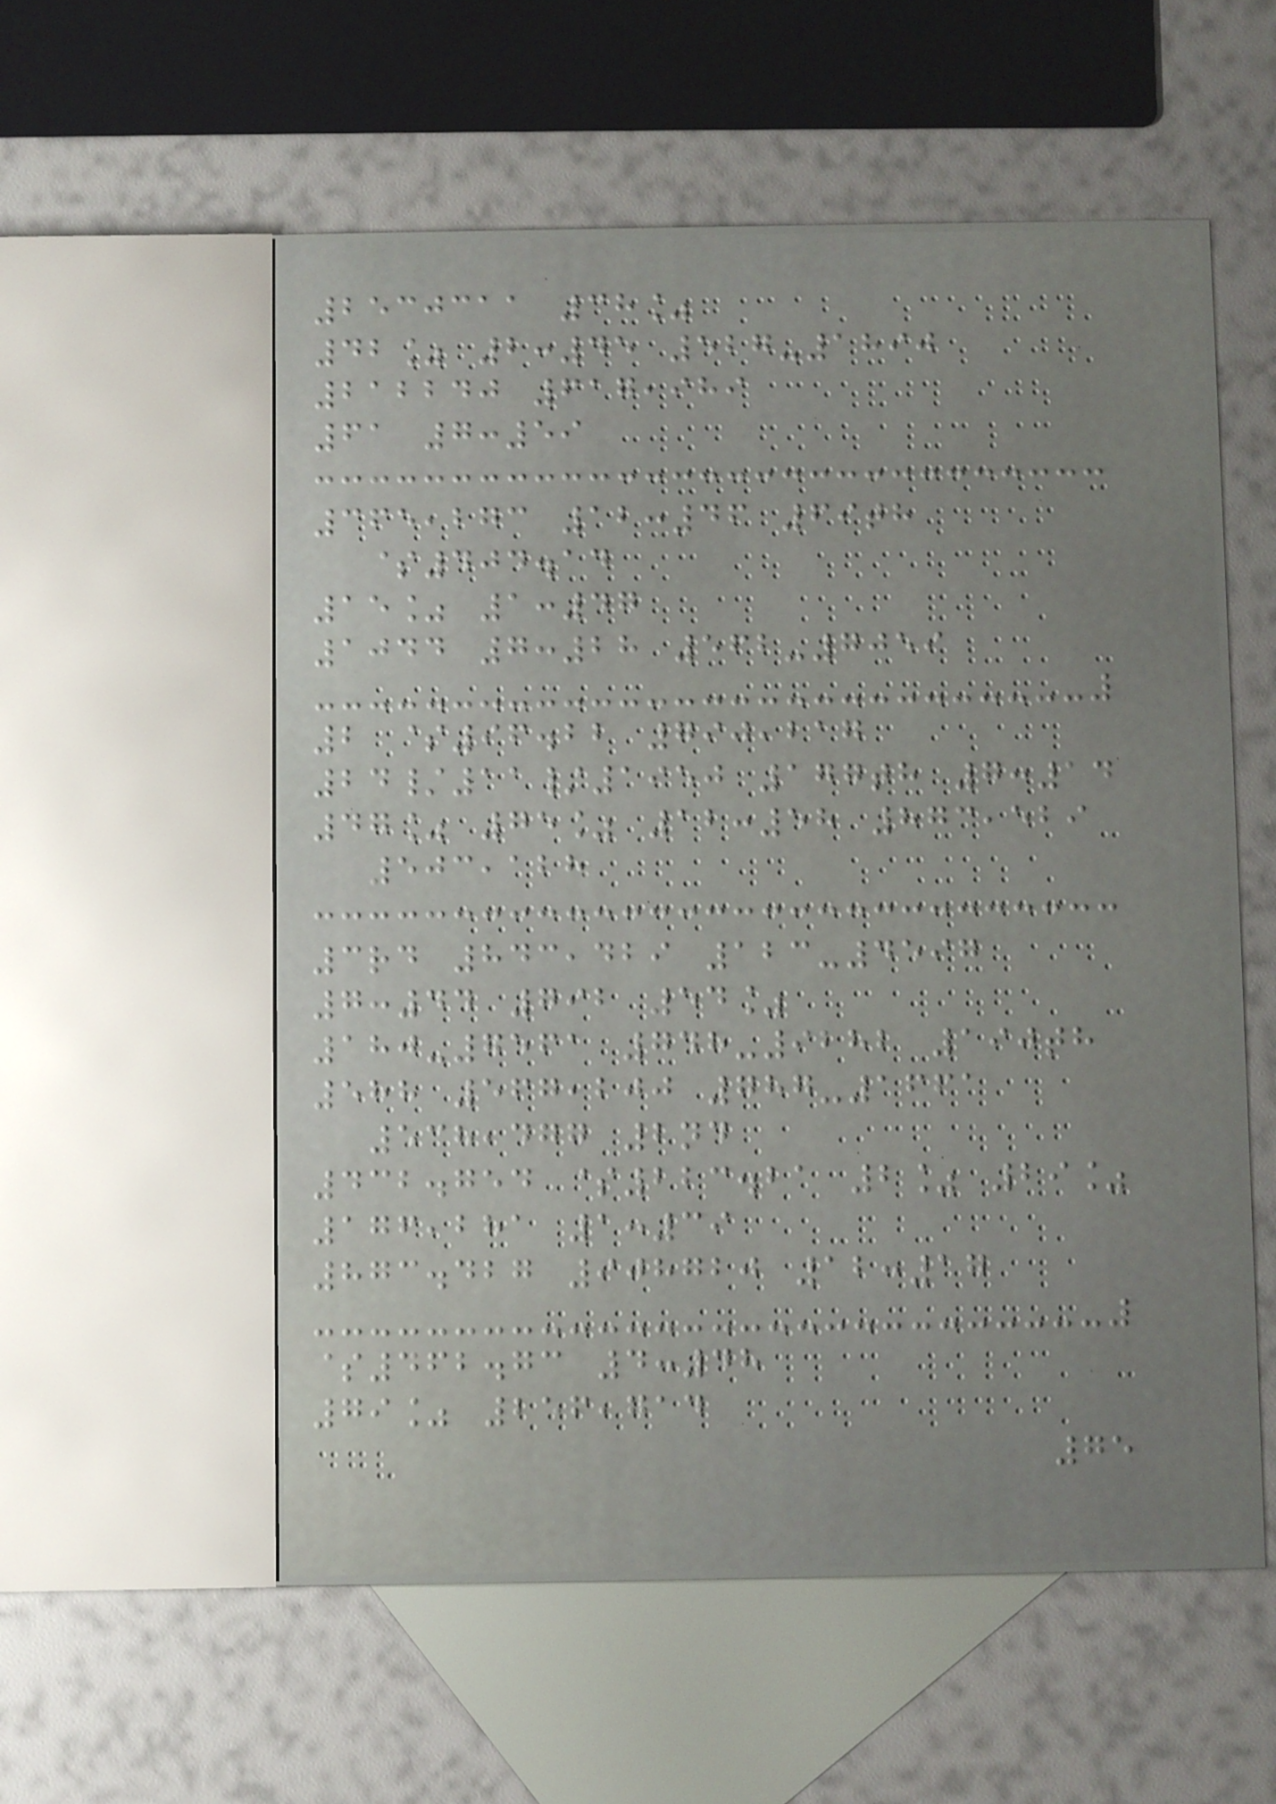2530311 38%
42% 2:45 527-1890
212240 617,989
61 7:59
365,273 12:46 69th
$404.14
15% 1:47
1044 7:28 562-7059
2 $96.22 790,217
24/11/1950 177th 7:14
47% 75% 12:58 873,529
503,128
3rd 843,429 123-4597
7:44 792 54%
180-7561 748-9282 190th
588 567,200 787-1661
538,477 2nd
432.754 $223.21 2% 29%
176,281 1:39
873.427 908720 12:17
$462.73 4:48
79% 256,714
75
